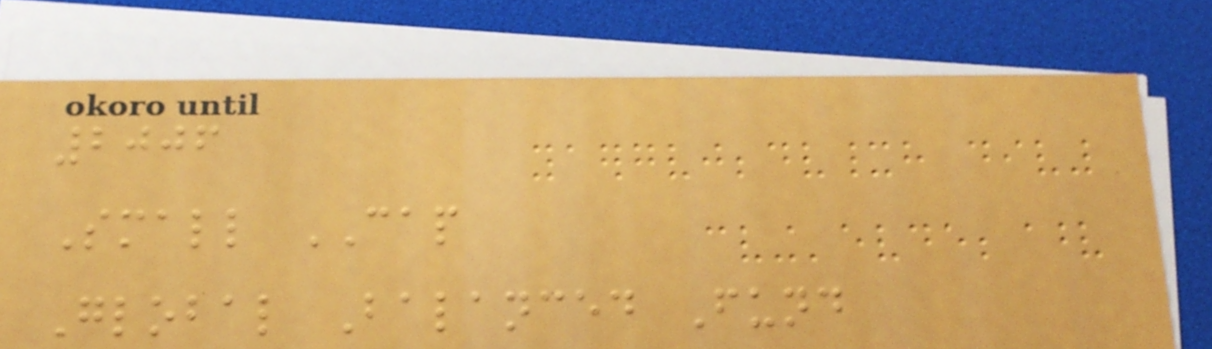2006
Small CAP
Global Balanced Fund
